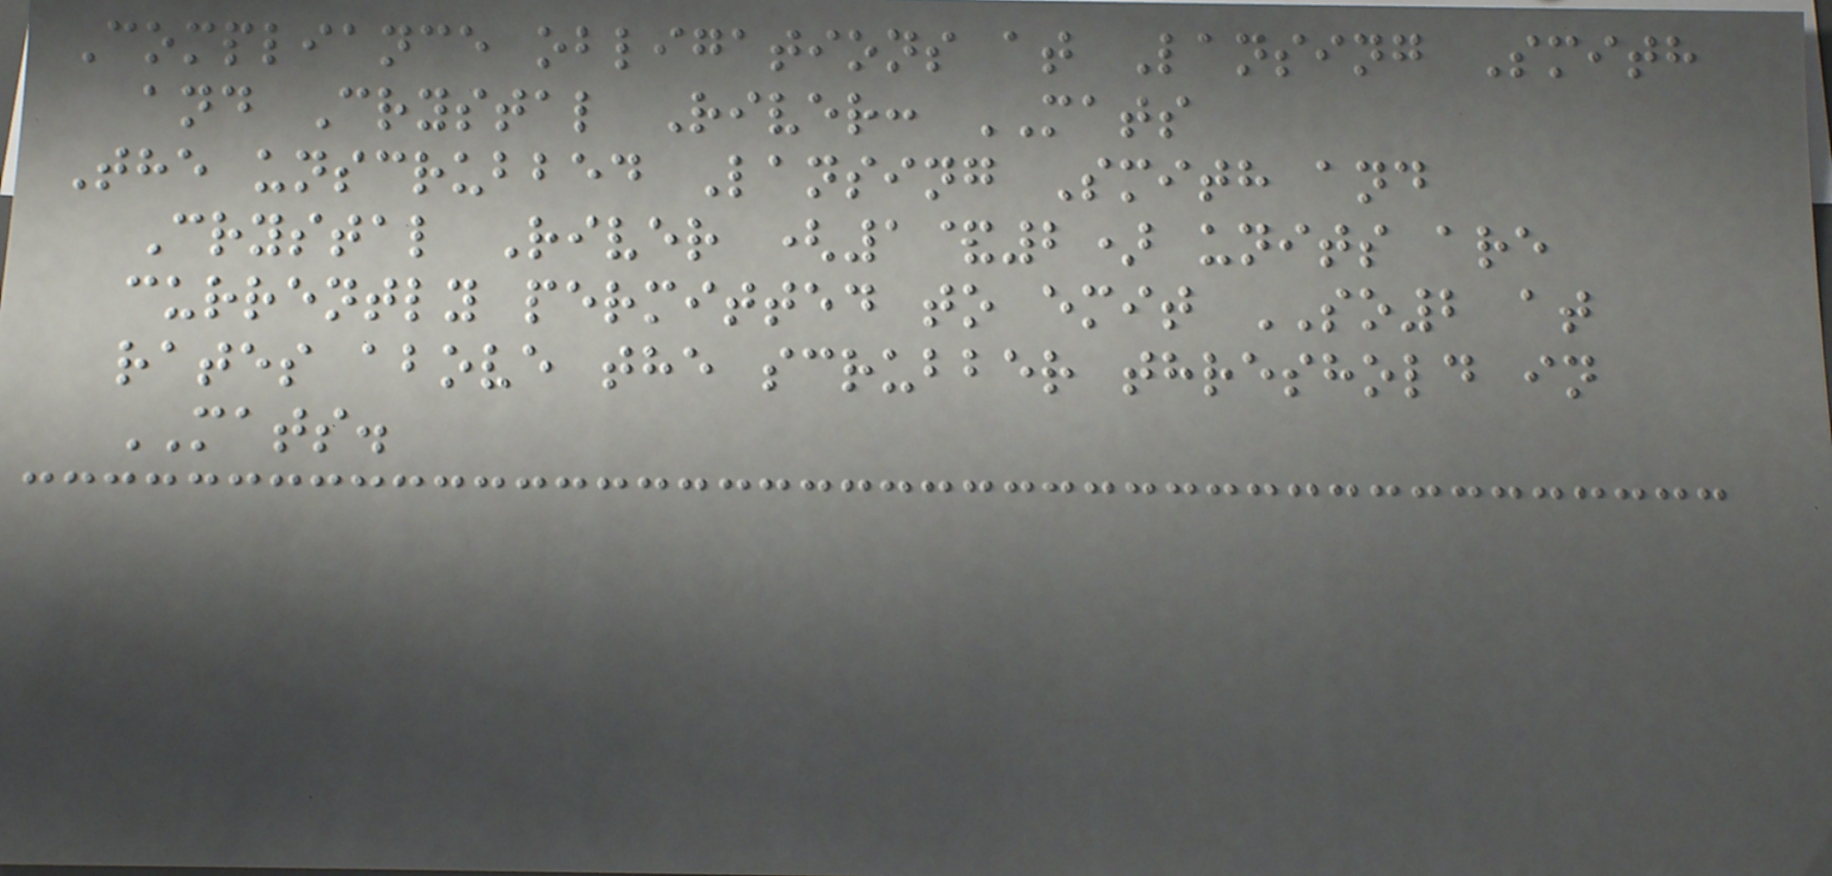Compliance obligations at Lansing Smith
and Crystal River: MATS
The unscrubbed Lansing Smith and
Crystal River (1&2) units are
currently permitted to emit SO2 at
rates above the scrubber threshold in
MATS.
